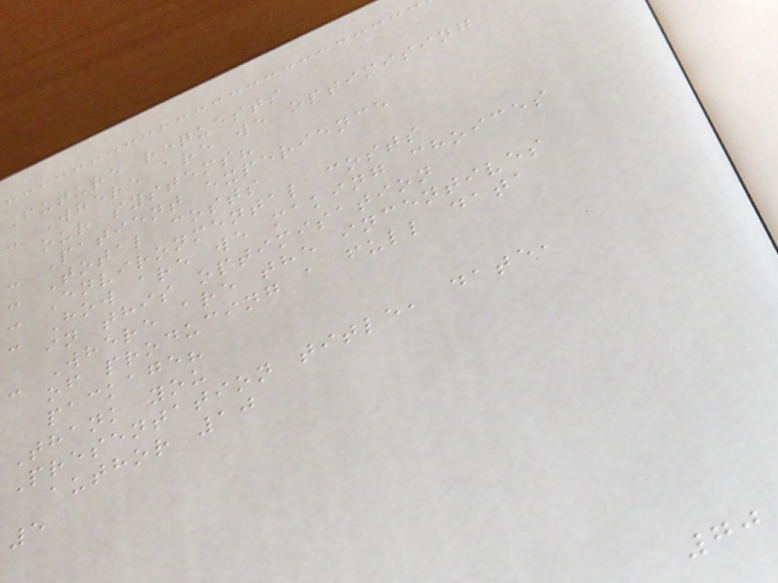Future requests
- Where are we optimising
our systems?
- Patient experience
- Total costs
- Environmental costs
- How are we making choices
in this optimisation
- Where are the incentives
of producing a full data
package?
Thank you
Presentation title, date,
author 10
5
70
